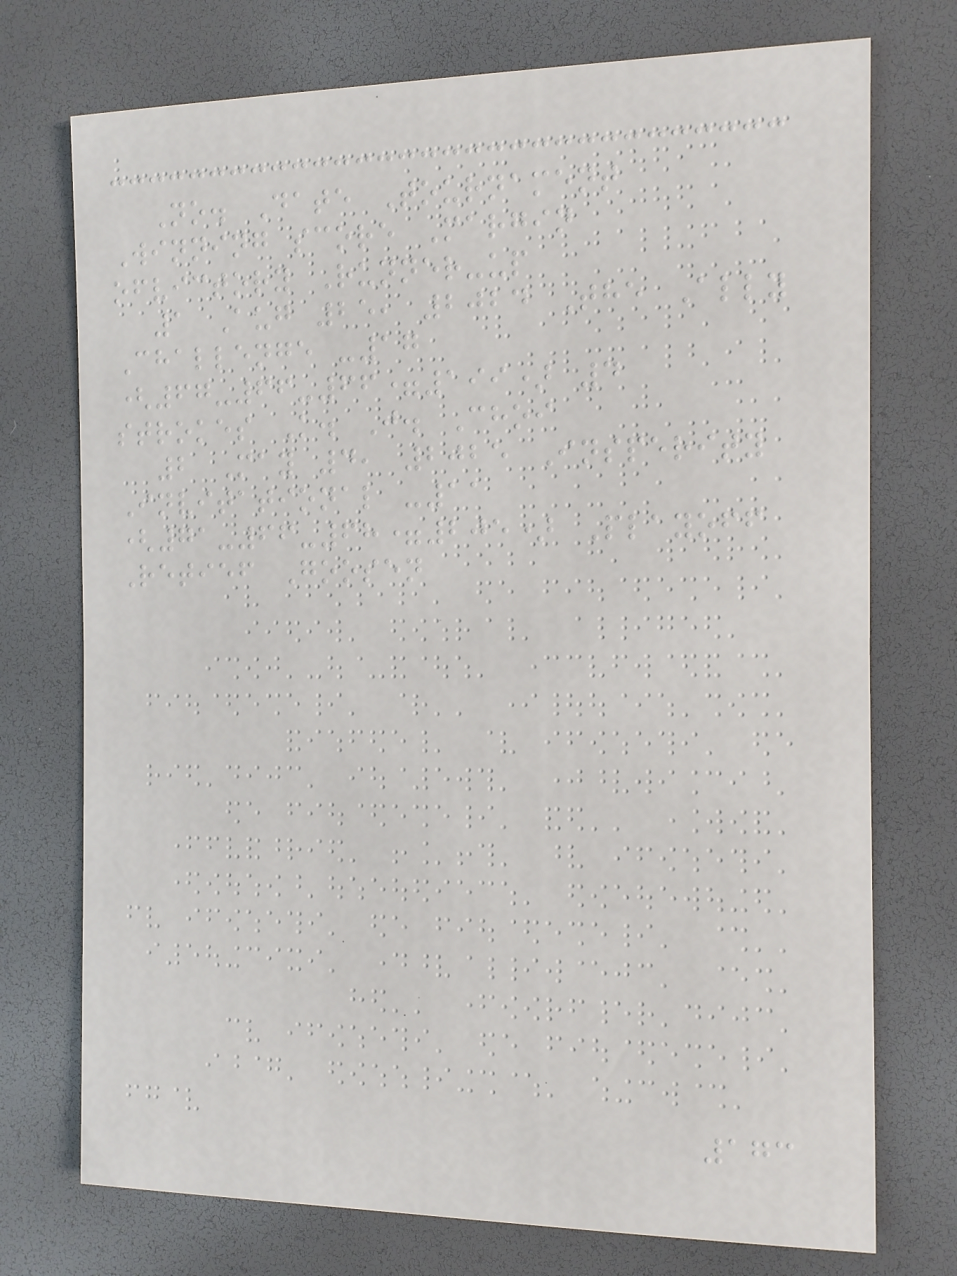No. Date Tournament
Winning score Margin
ofvictory Runner-up
1 Aug 25, 2024 The Ally
Challenge -17
(67-66-66=199) 4
strokes K. J. Choi
2 May 4, 2025 Insperity
Invitational -11
(71-66-68=205) Playoff
Retief Goosen
173
